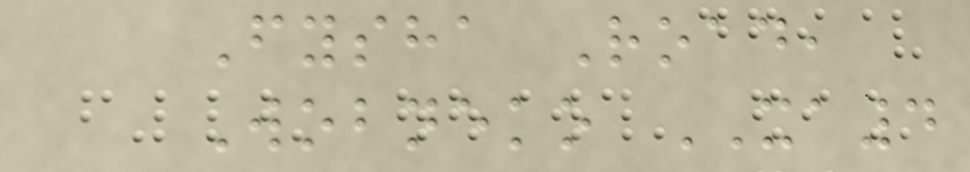Fysha Road,
Wobneko XA4
